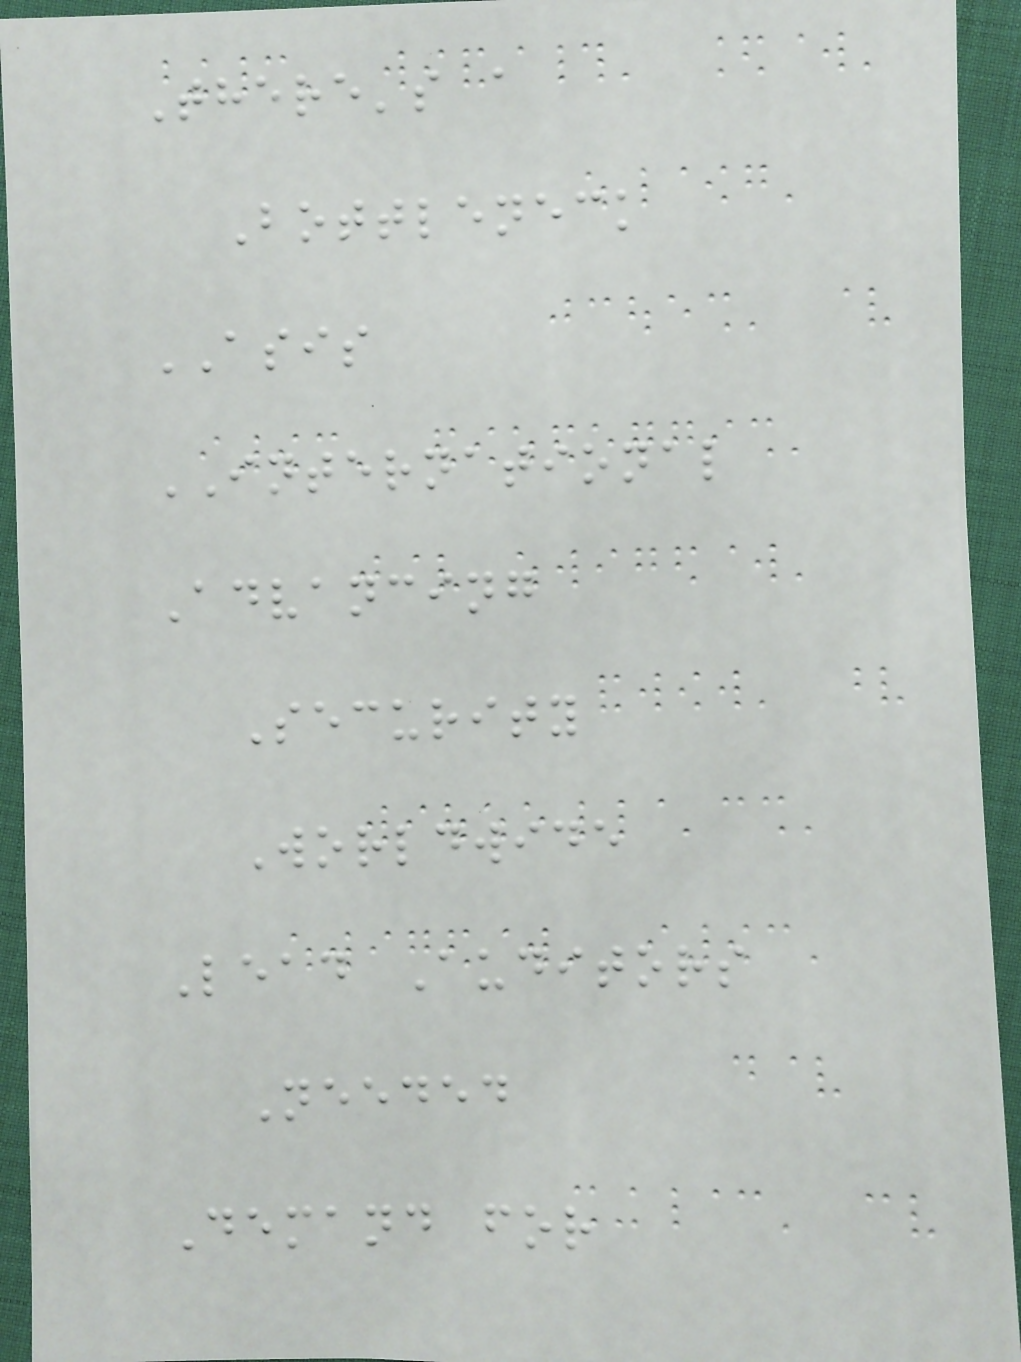There's a
Bottleneck
ASIS
INTERNATIONAL
Advancing
Security
Worldwide
Lead Auditors
Needed
Demand for
